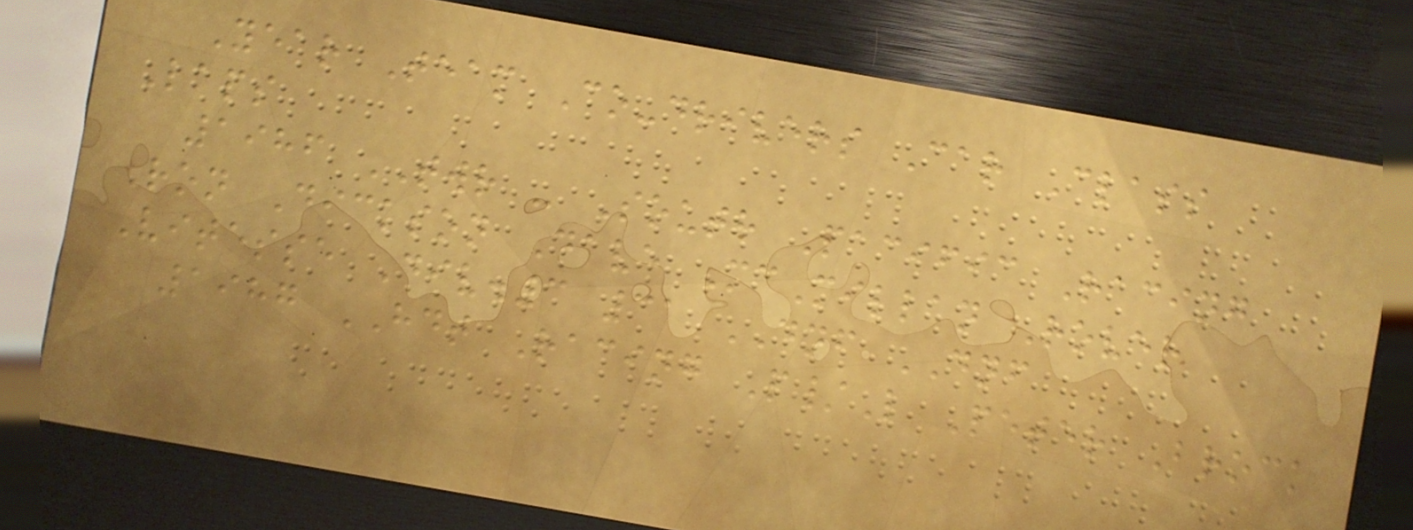Year Team Co-drivers Car Class
Laps
1986 TWR - South Pacific Racing
Ron Dickson Dave McMillan Rover
Vitesse Div.3 31 DNF DNF
1987 HDT Racing P/L Peter Brock
